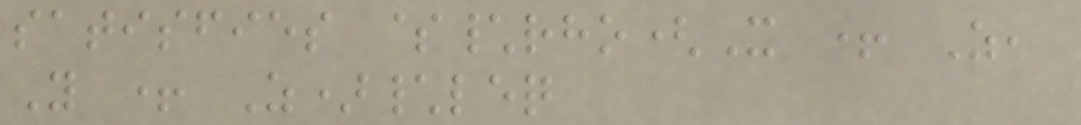satisfies $\rho(X + Z,
Y + Z)\leq
